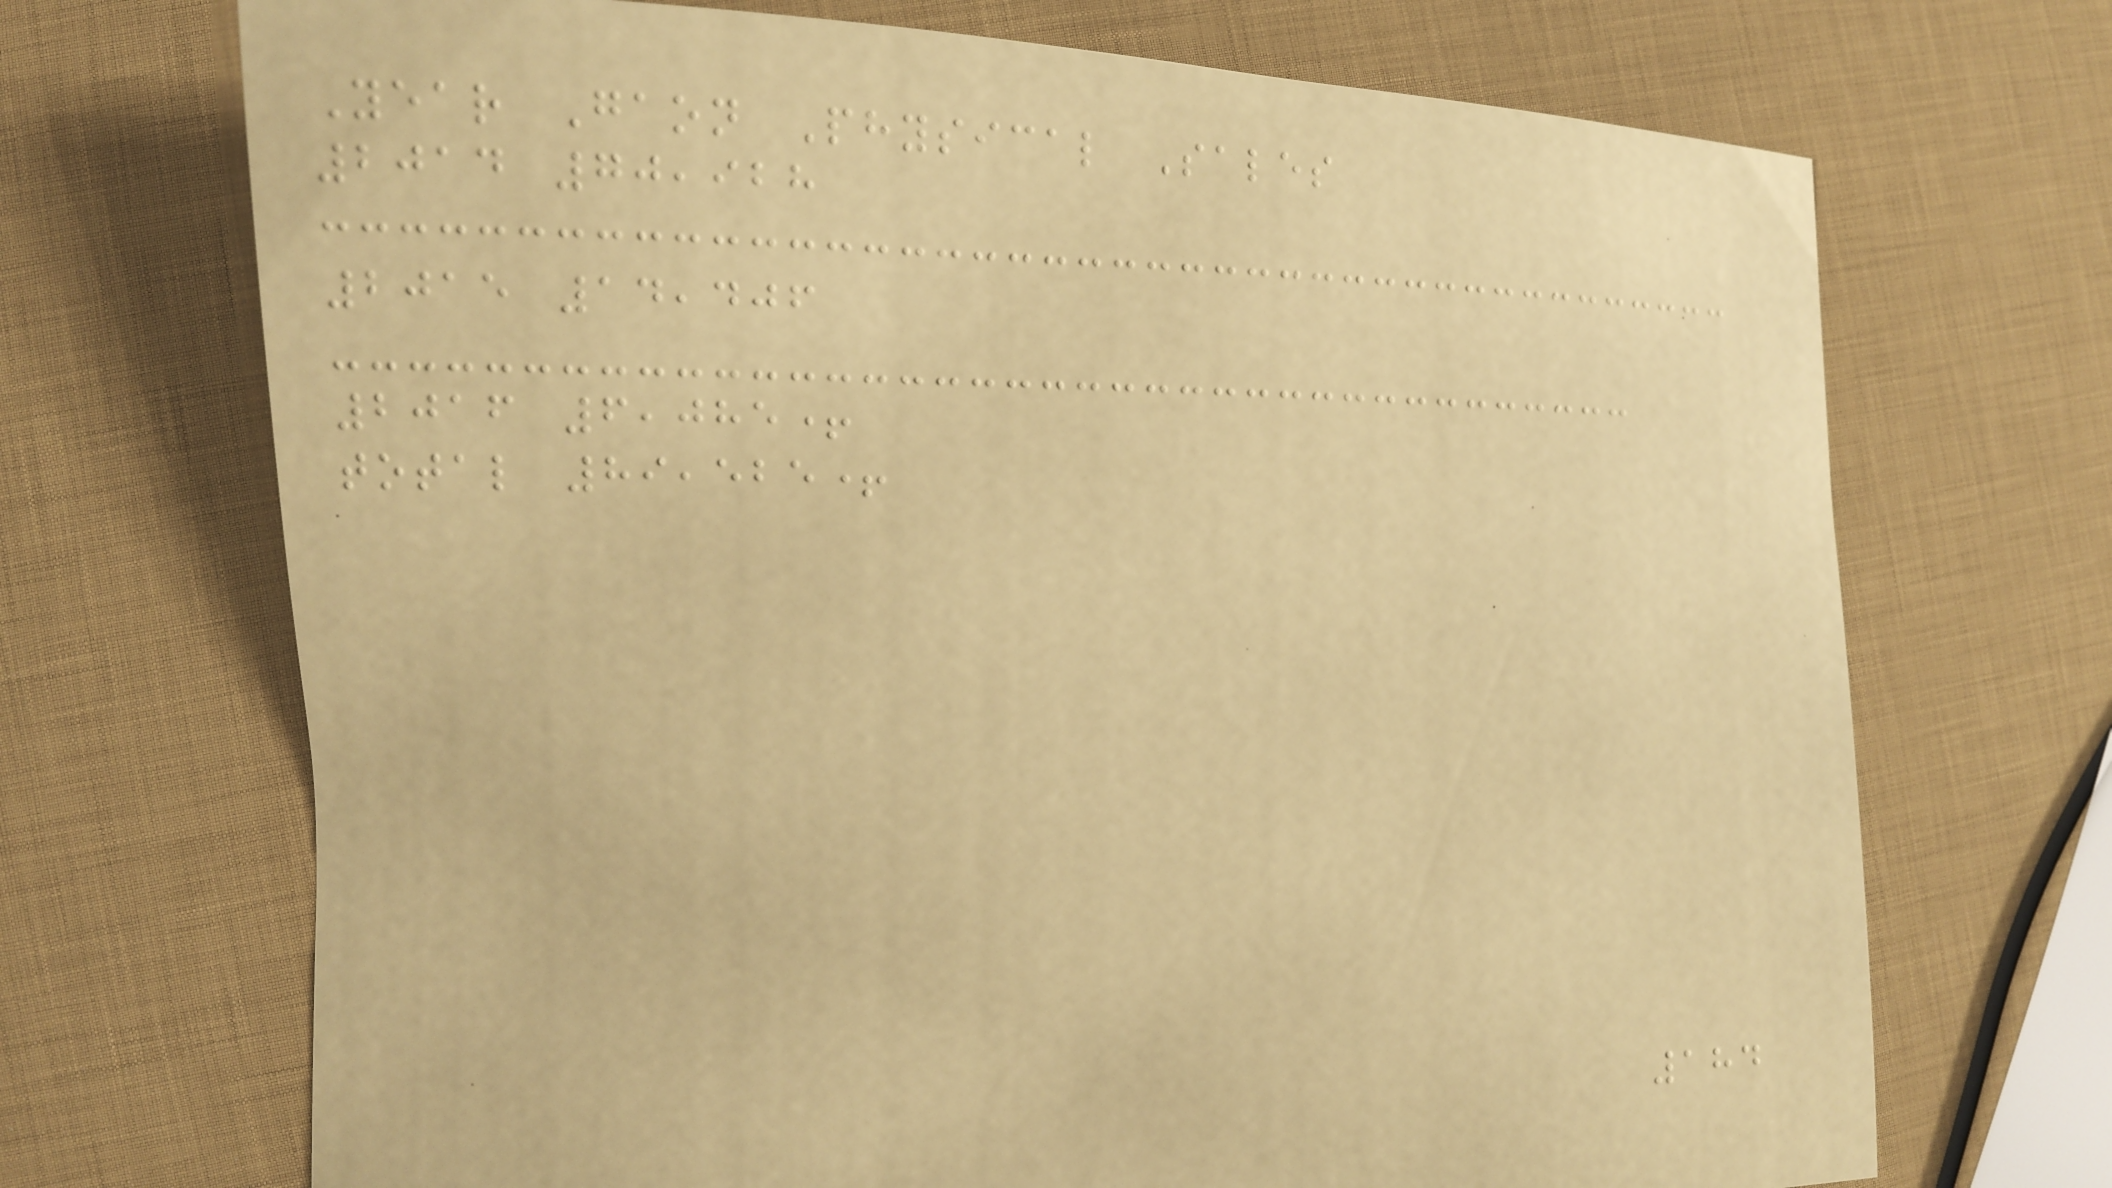Year Gaon Physical Sales
2014 70,928
2015 14,406
2016 6,085+
total 89,525+
184
